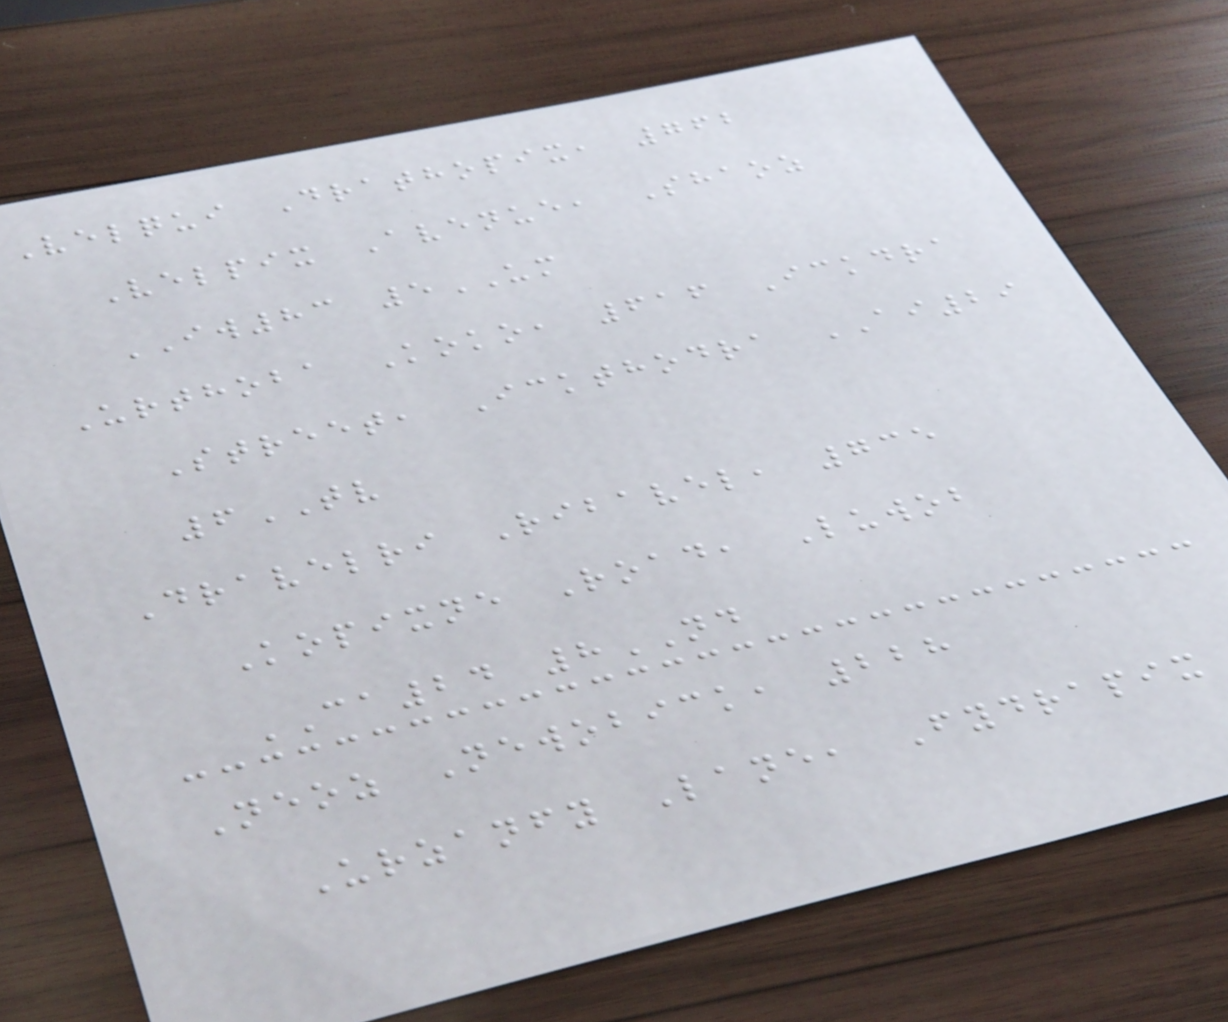Velqui Drathopix, 762
Velpix Avenue, Shaoz
IW83 5UM
Urthoba Koko, 616 Ickdra
Street, Ickthodra AI29
6TV
Dravelri Ribavel, 735
Kopixne Road, Luwob
CA24 8ND
Neoz Newobick, 228
Urzanfy Lane, Fydrapix
